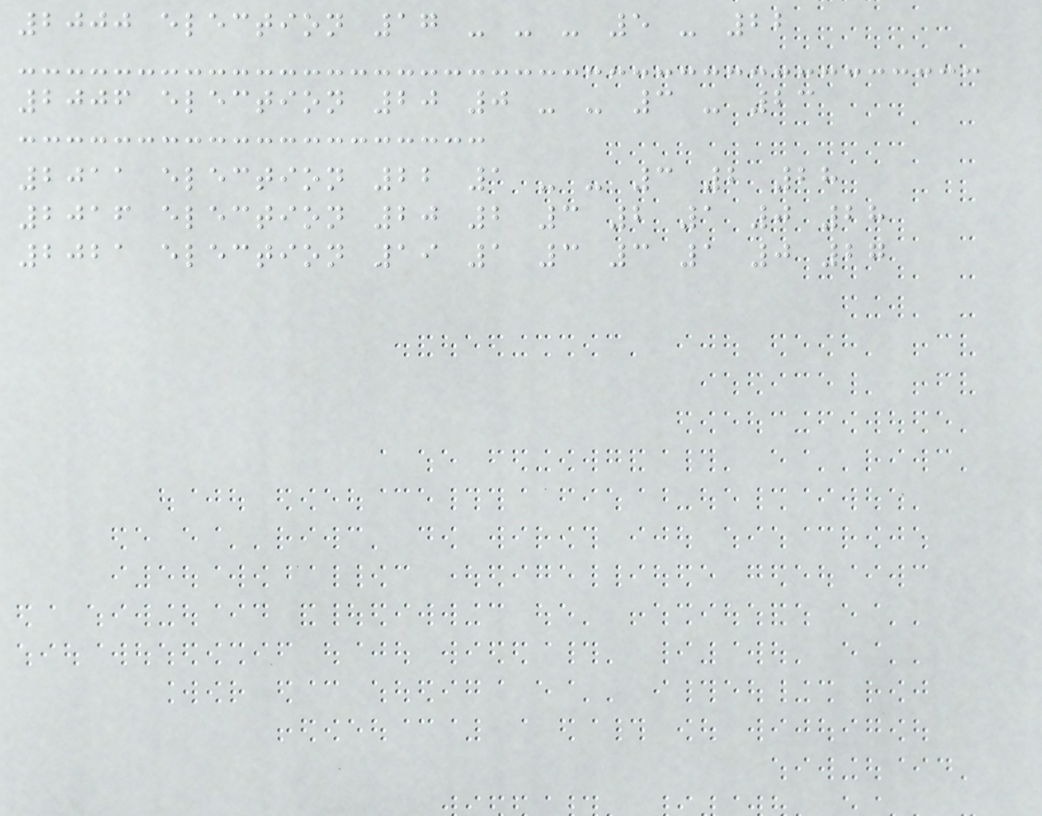2000 election 17 - - - 5 - 22
2006 election 20 0 - - 3 - 23
2011 election 22 1 - - 3 2 28
2016 election 20 2 3 2 1 0 28
2021 election 19 1 3 3 1 0 27
